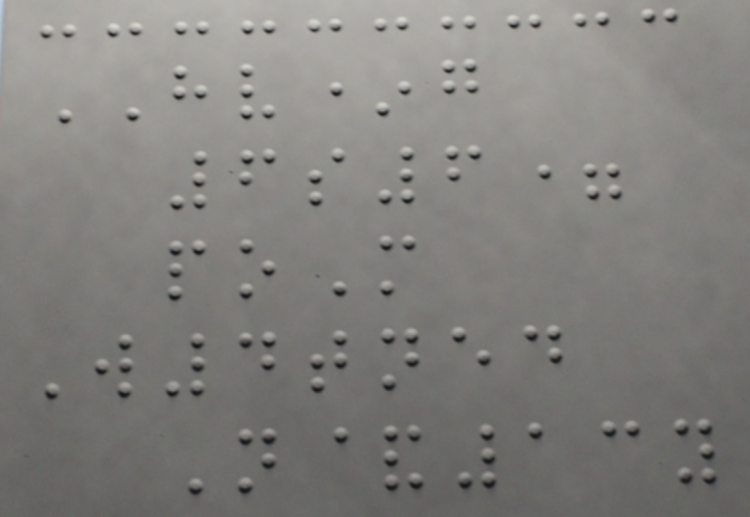HV*g
6s6=
poM
W4tned
N&13y
